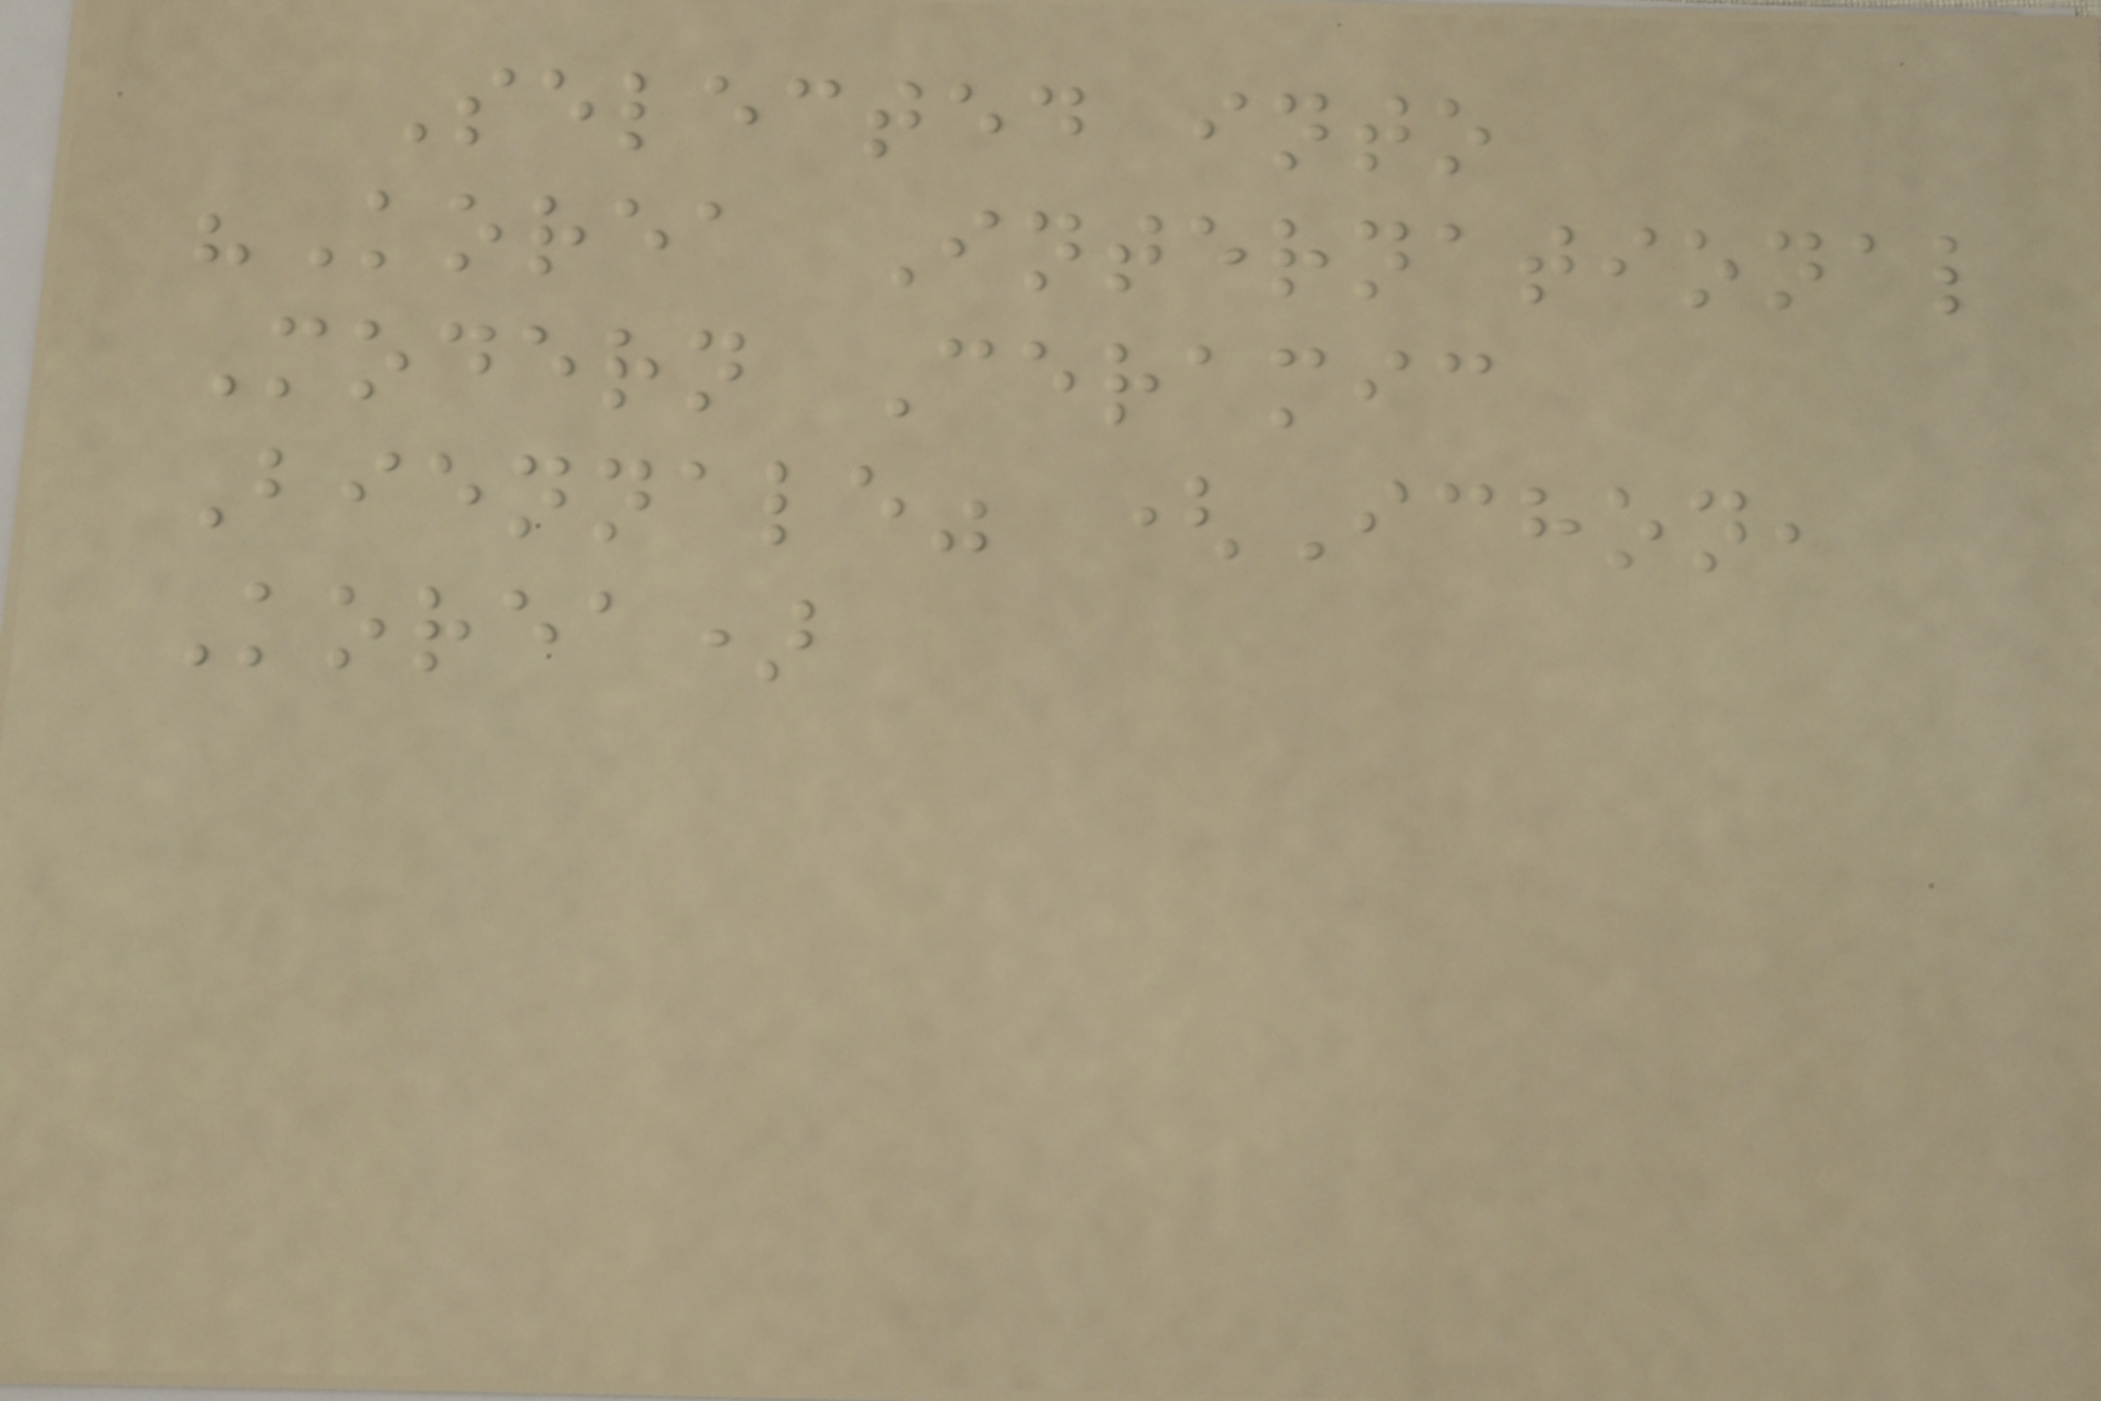Selected into
"Korea International
Modern Ceramic
Biennale" (Ichon,
Korea)
